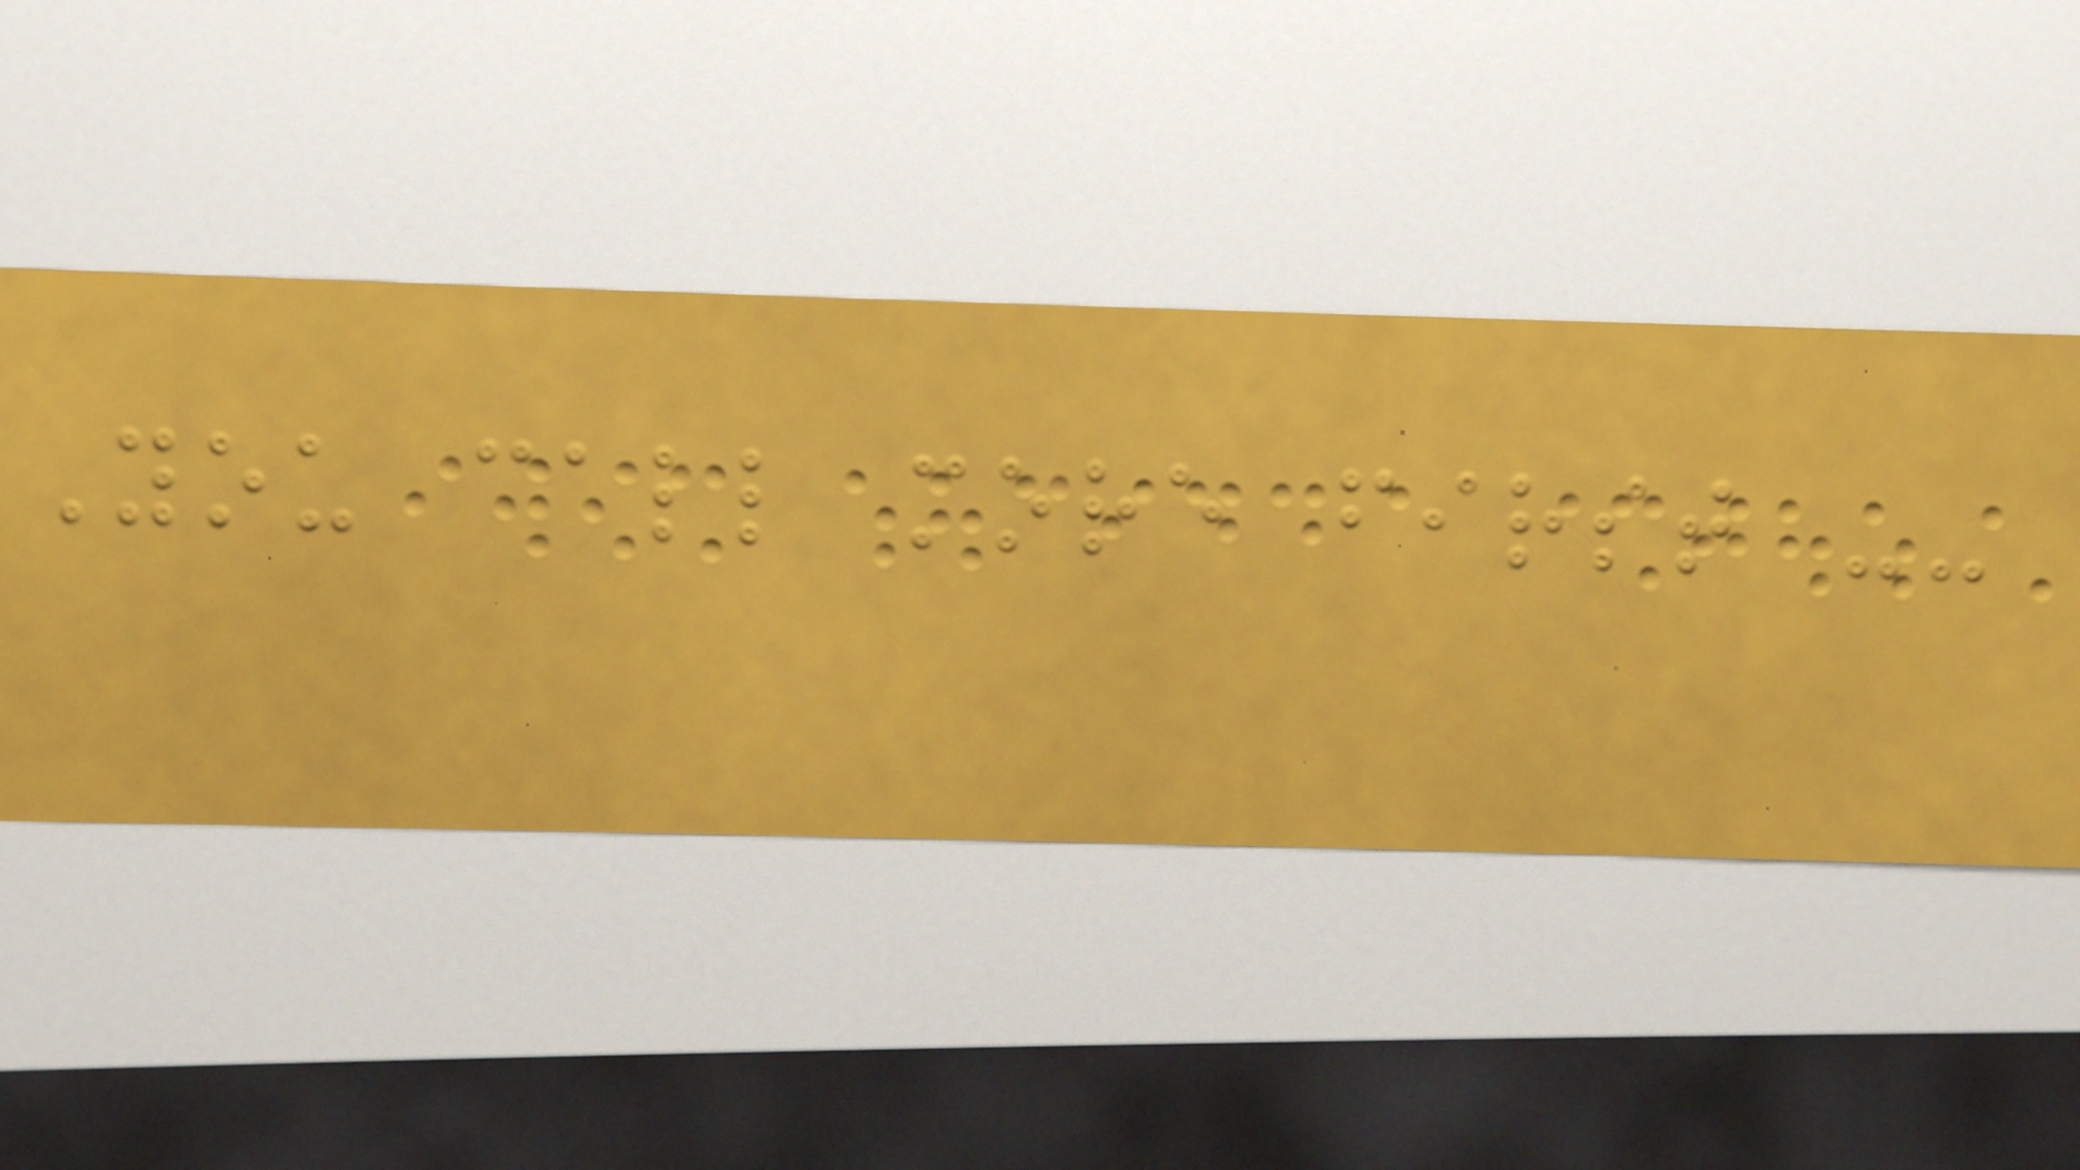You call more first --
